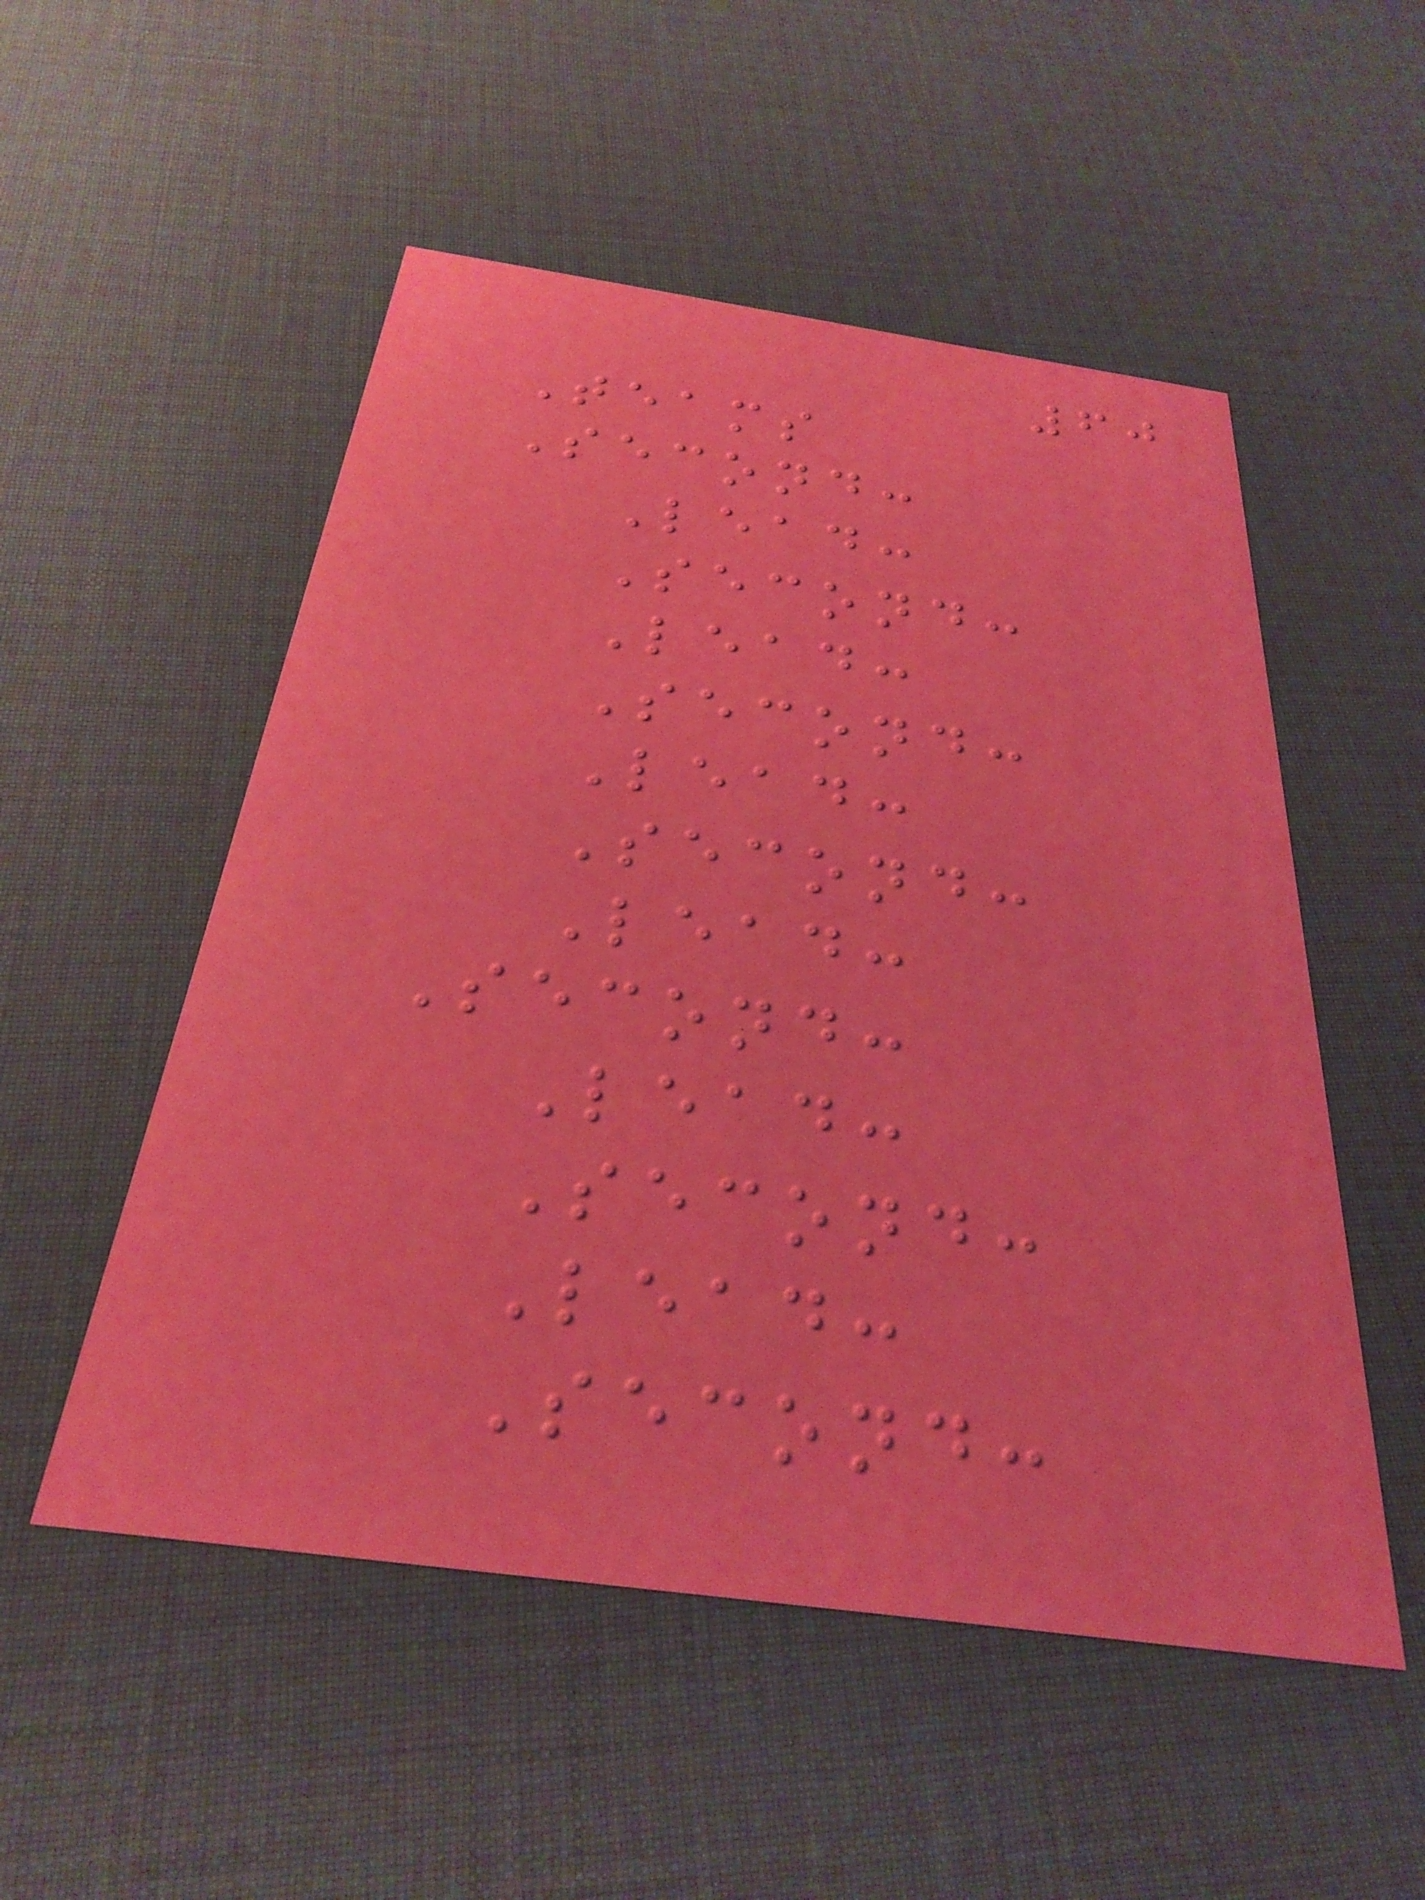60
Teams
Second:
Lead:
Second:
Lead:
Second:
Lead:
Second:
Lead:
Second:
Lead:
Second:
Lead:
Second:
